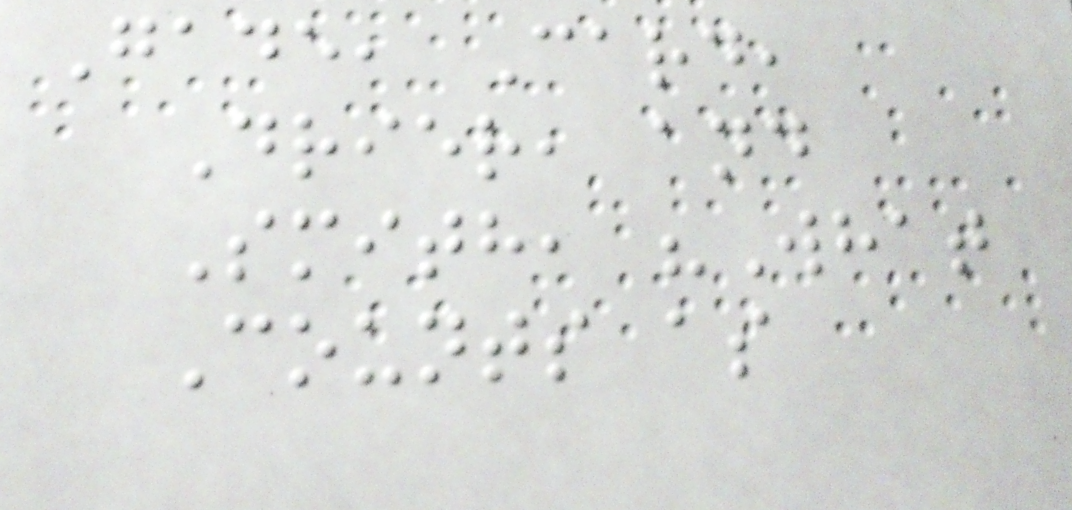Gade, Card,
Drier, and
Smith, "What
Counts as
